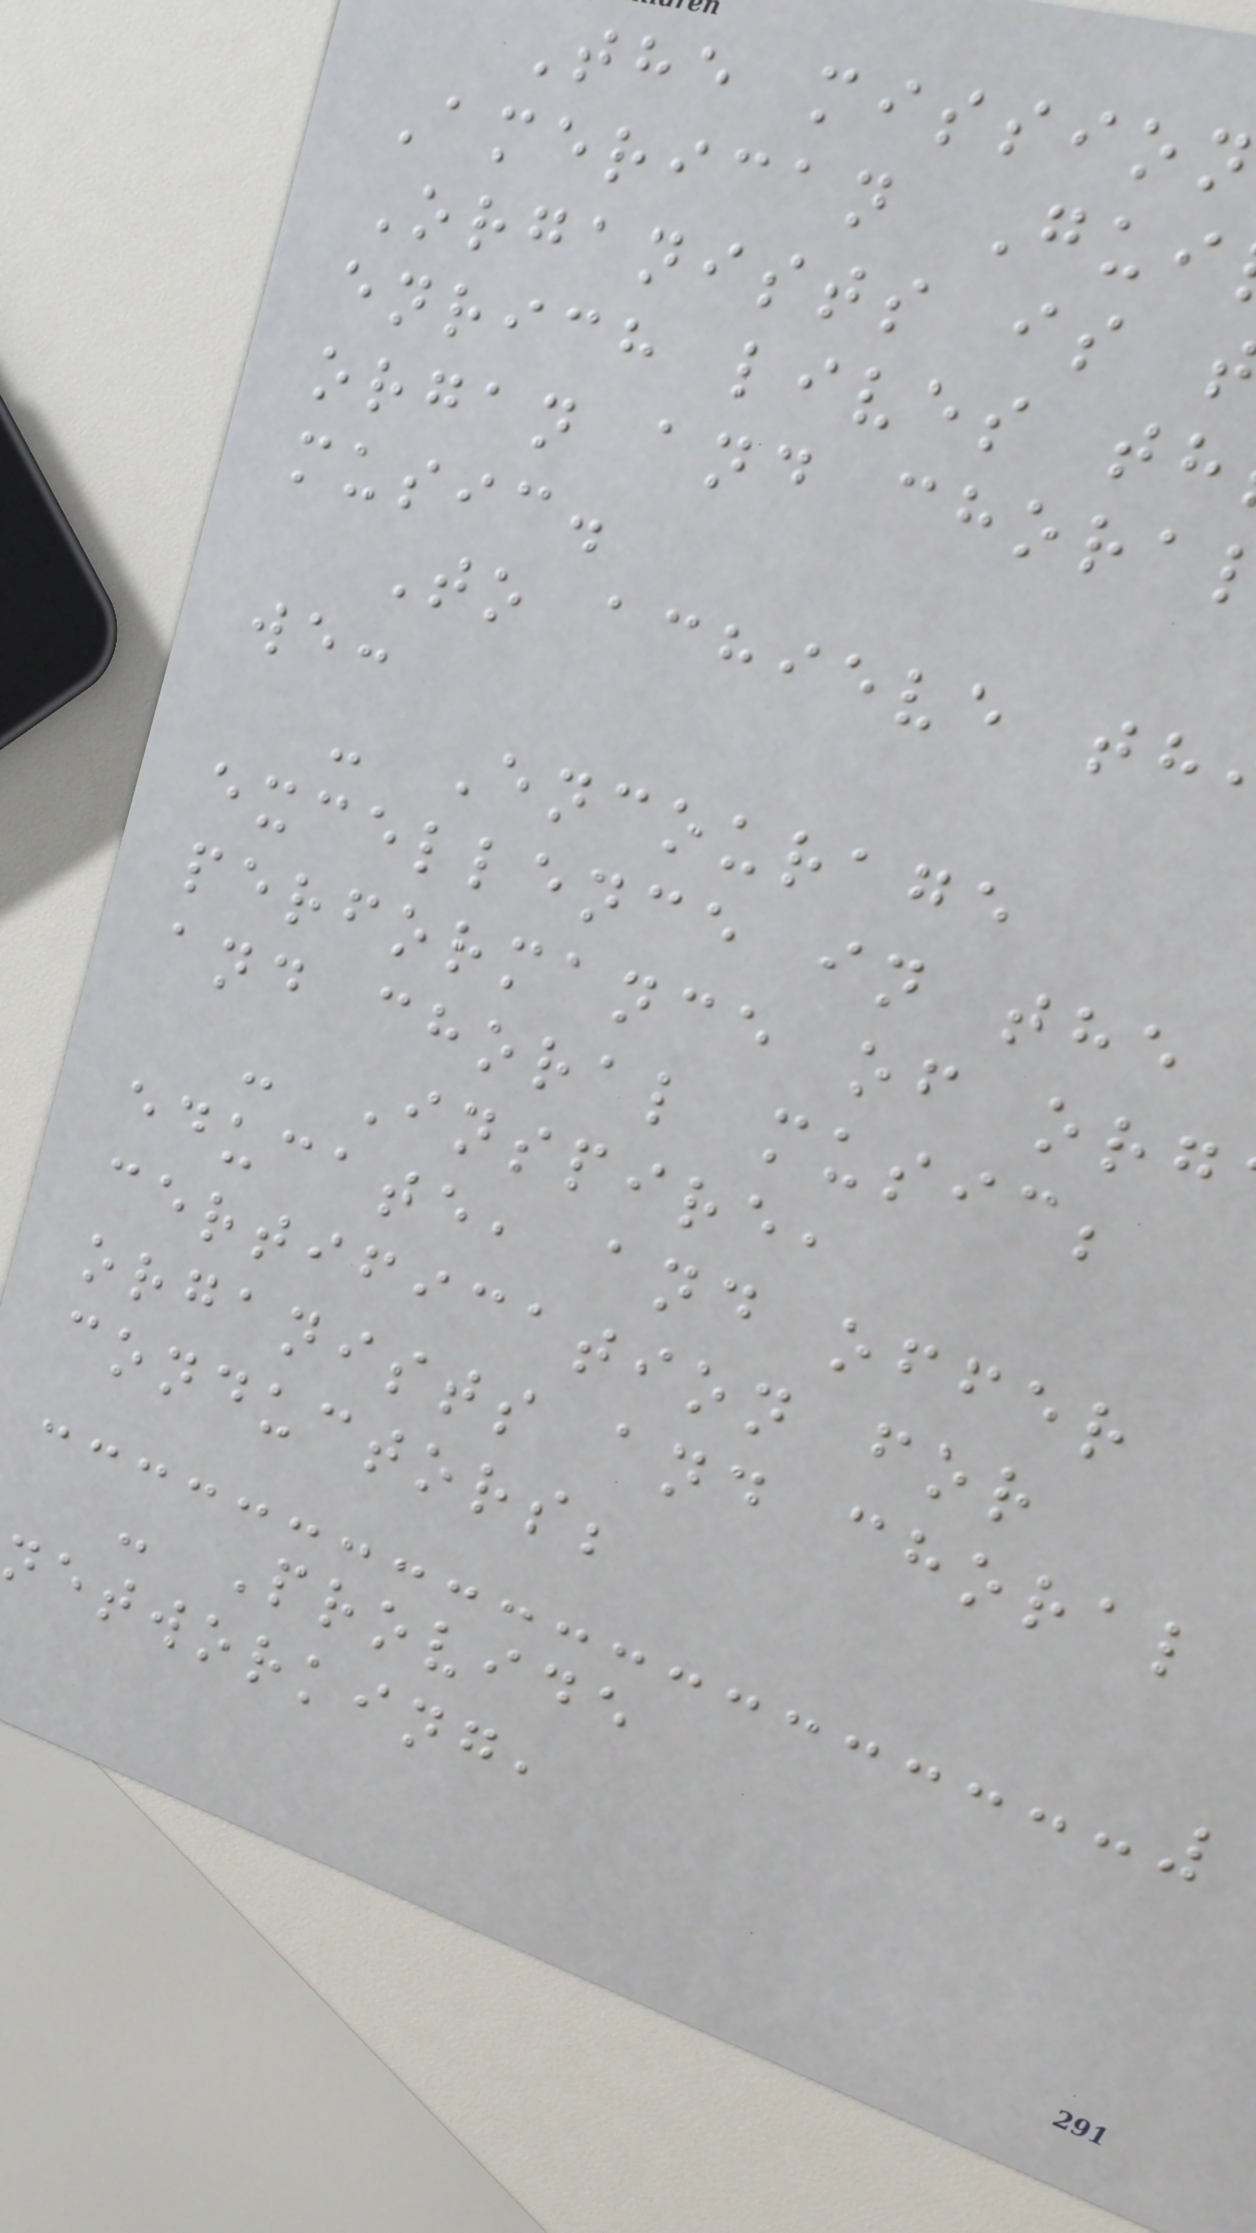The mission
American Gui
Organists is
enrich lives th
organ and chora
music.
To achieve th
we:
- Encourage
excellence in the
performance of org
and choral music;
- Inspire,
educate, and offer
certification for
organists and choral
conductors;
- Provide
networking,
